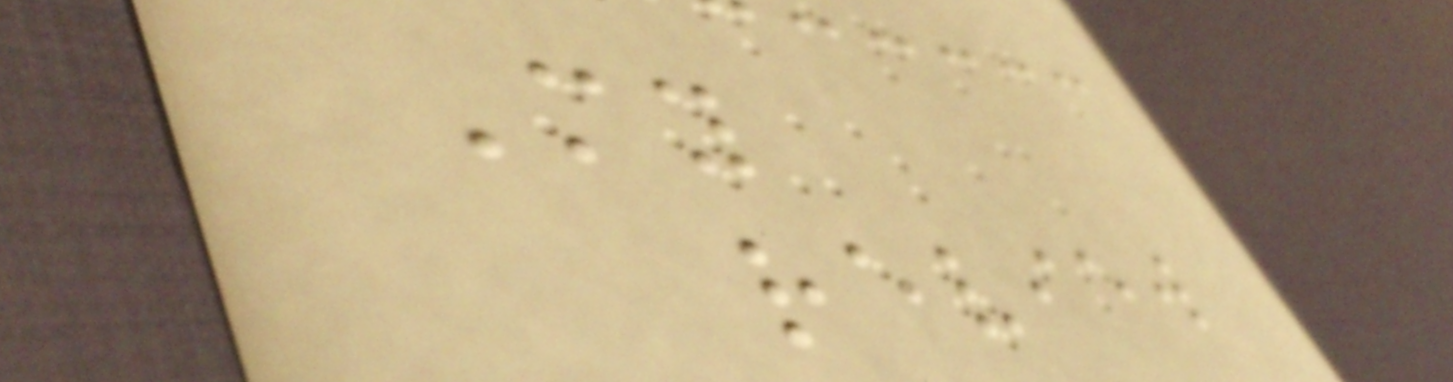My
review
